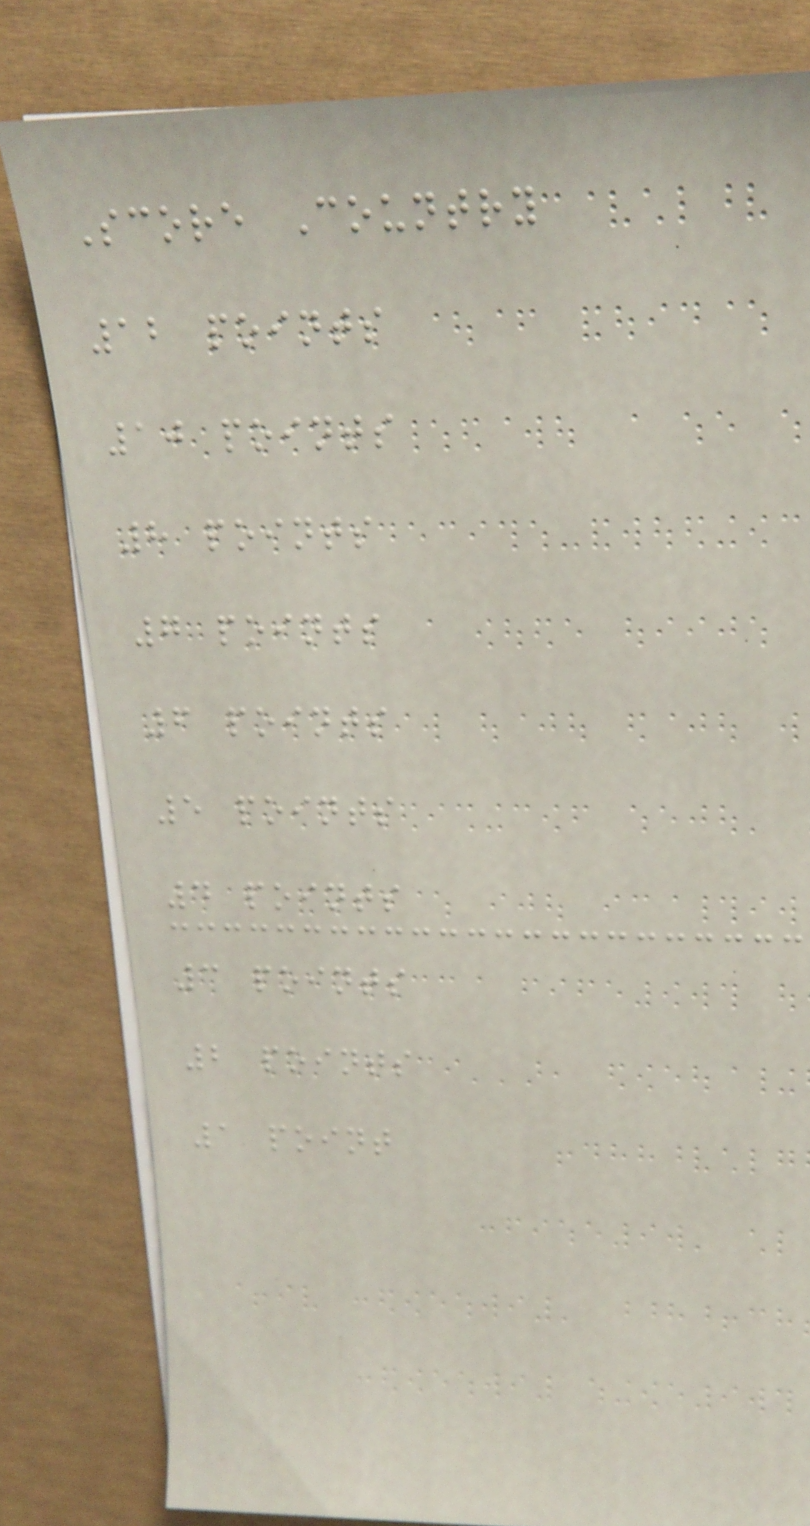Score Country
12 points
10 points
8 points
7 points
6 points
5 points
4 points
3 points
2 points
1 point
